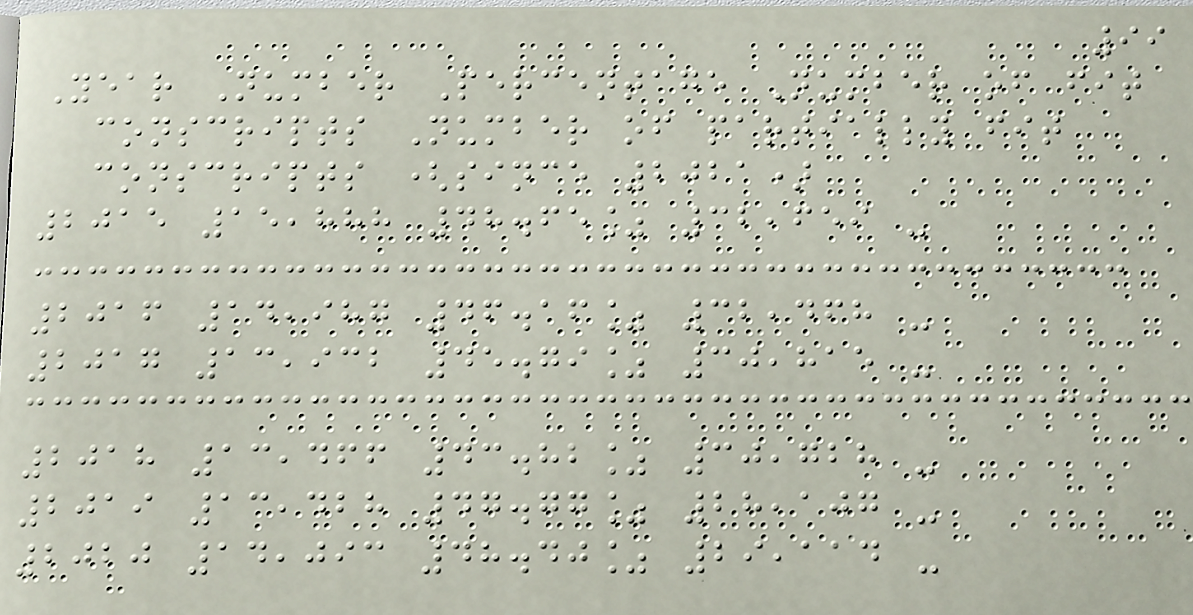99
Year Number Percentage Number of fit
conscripts Number of partially fit
conscripts (since 2021)
2015 15,888 48.65% 32,659 -
2016 14,987 46.16% 32,468 -
2017 13,932 45.79% 30,815 -
2018 13,466 43.82% 30,728 -
2019 13,428 47.77% 28,107 -
2020 14,093 48.40% 29,114 -
